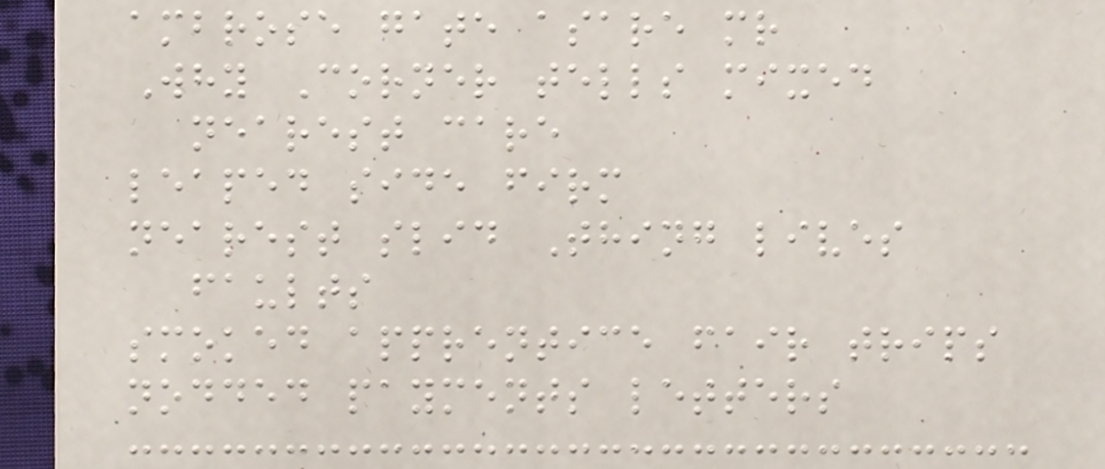ambrose gate asare mr
Why Corner tells mixed
nearest care
leaped side firm
nearest slid Thing lives
faults
smoked apprentice fair trips
nodded payments letters
